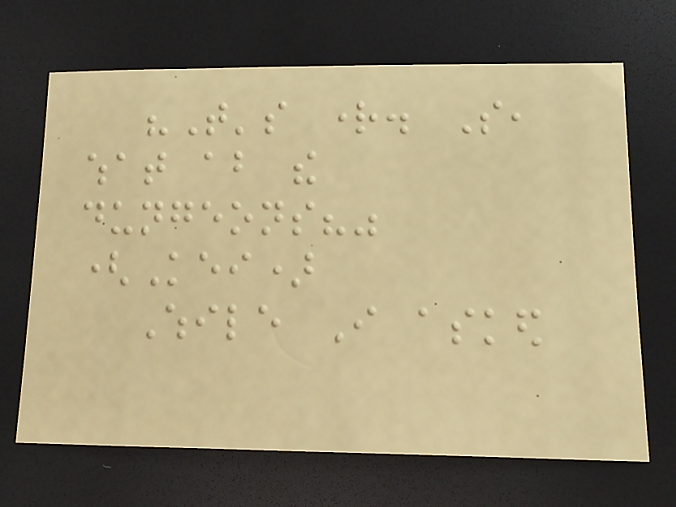"That's right. So,
what about the
dungeons?"
(Kei)
While I asked
